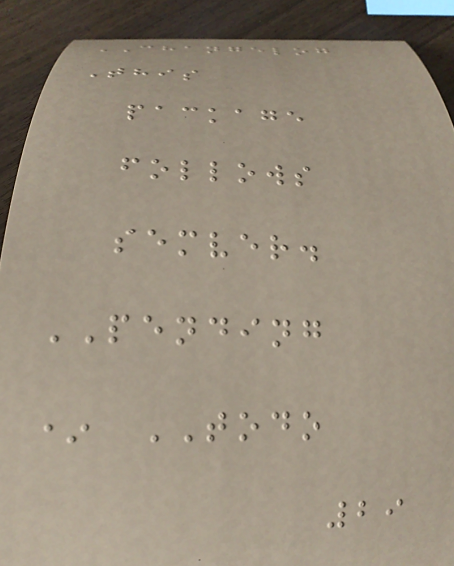CHANGELOG
This
package
follows
semver.
PENDING
* TODO
29
